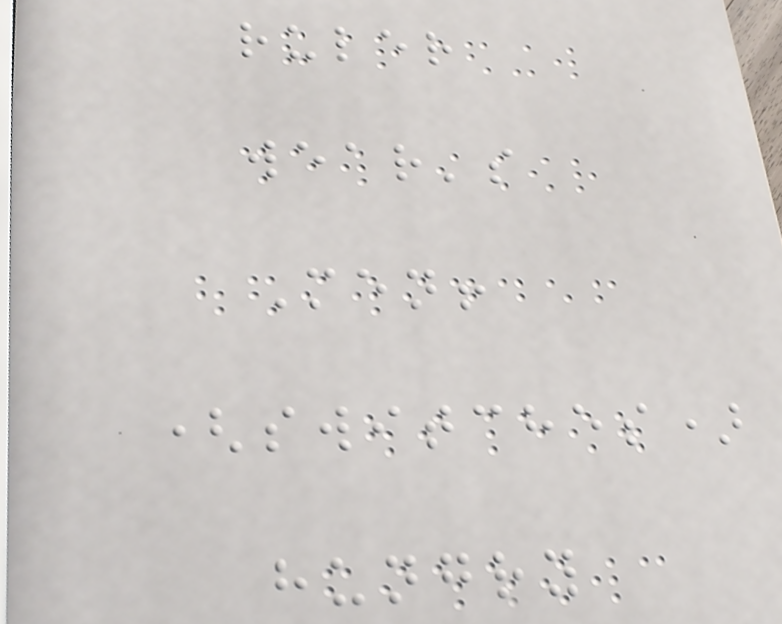ruler
wear's
Men!
(switches)
hungry
